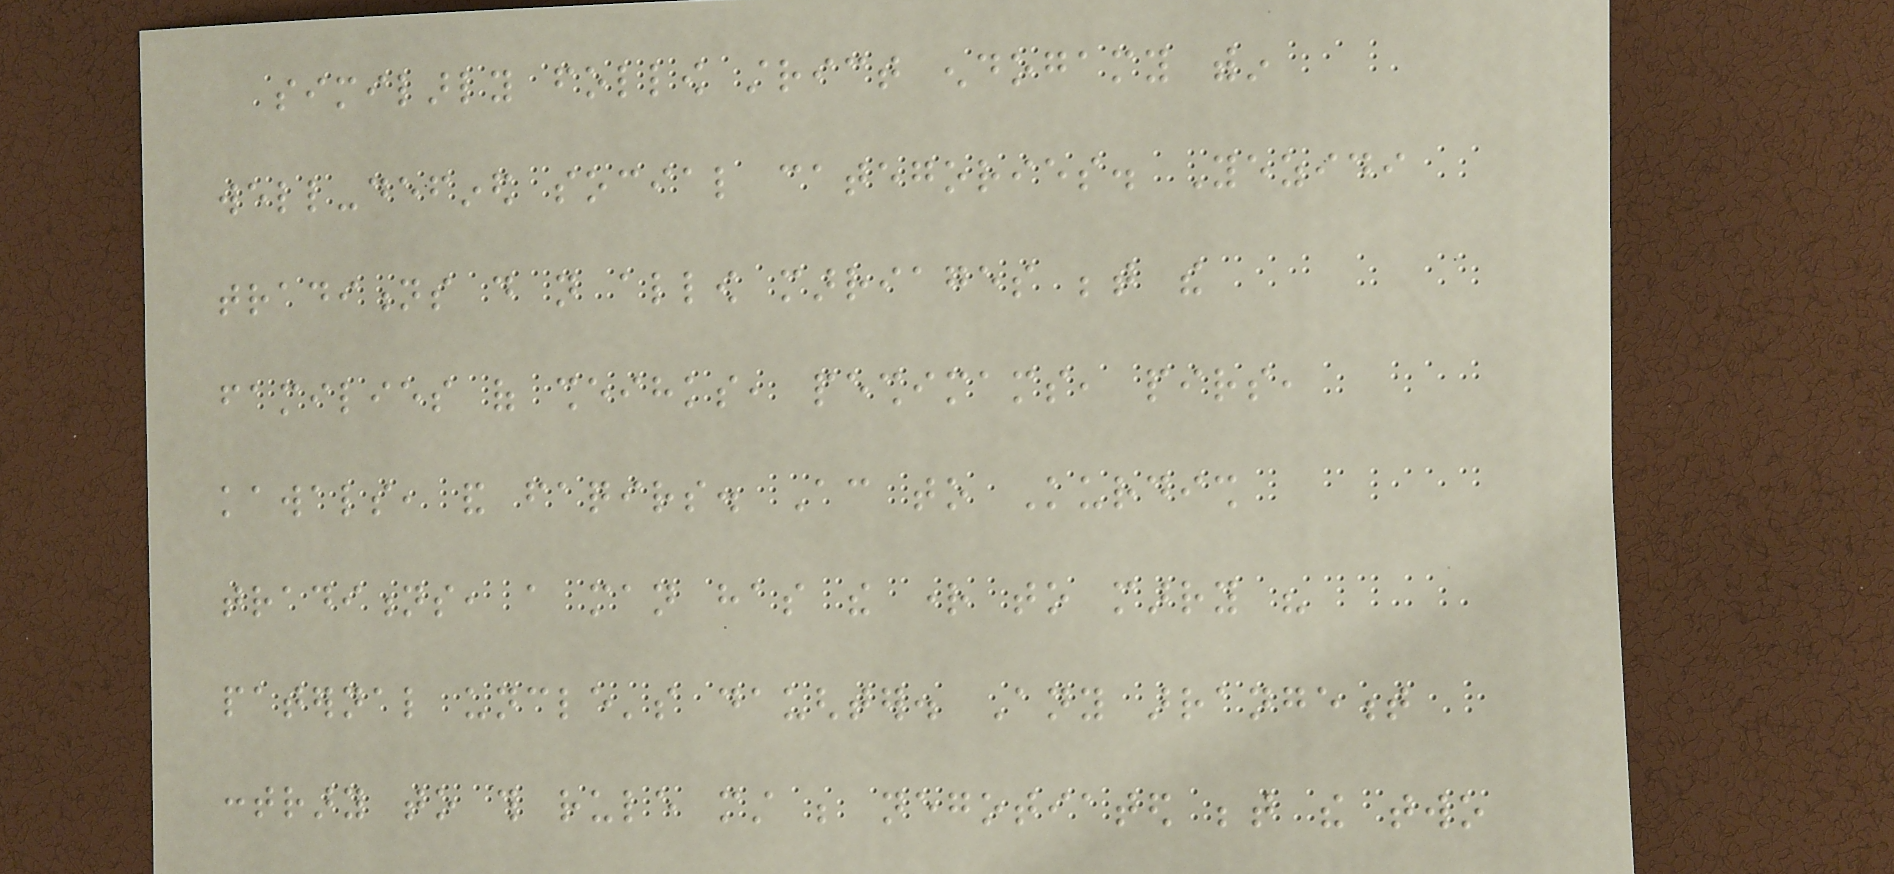similarly follow strict endogamy within
well-defined social categories. Yezidi
traditions do not allow marriages between the
families of sheihks, peshimams, pirs,
kawals, and faqirs. According to Kurdish
traditions, a man has the right to marry his
paternal uncle's daughter. Any arrangement
contrary to this rule must be negotiated between the two
